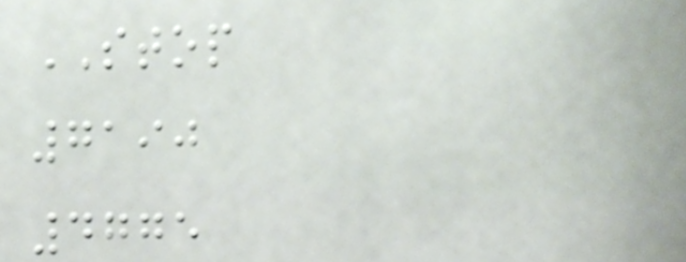STOP
7190
4775
